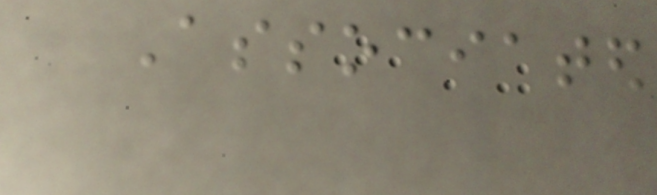Associated
